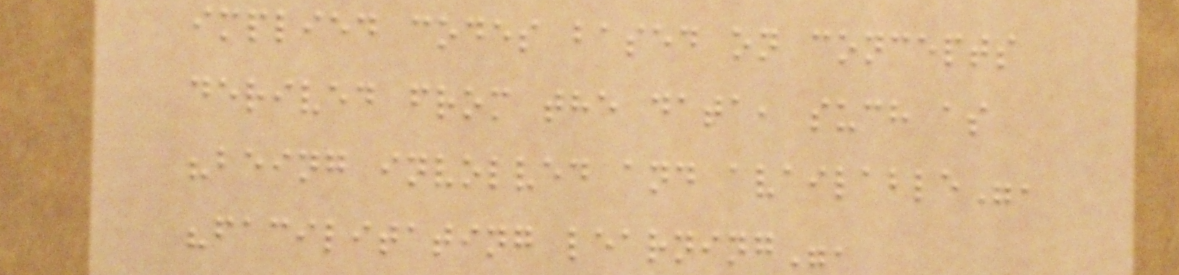implied codes based on concepts
derived from the data, such as
"being involved and available",
"facilitating learning",
